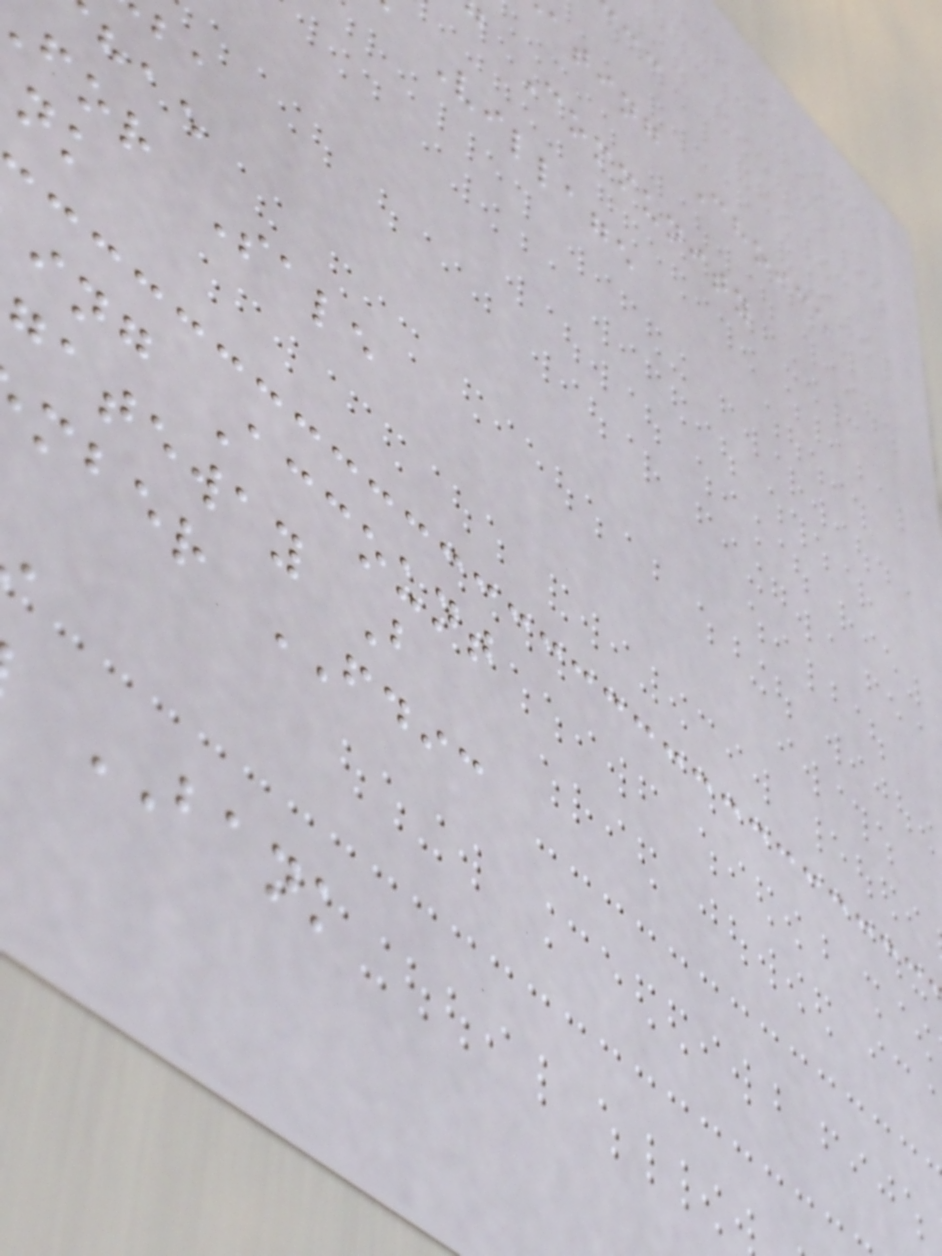ating Choice
Community
Village
for Sale
ing Account
gateway B
mber FDIC
BANK
